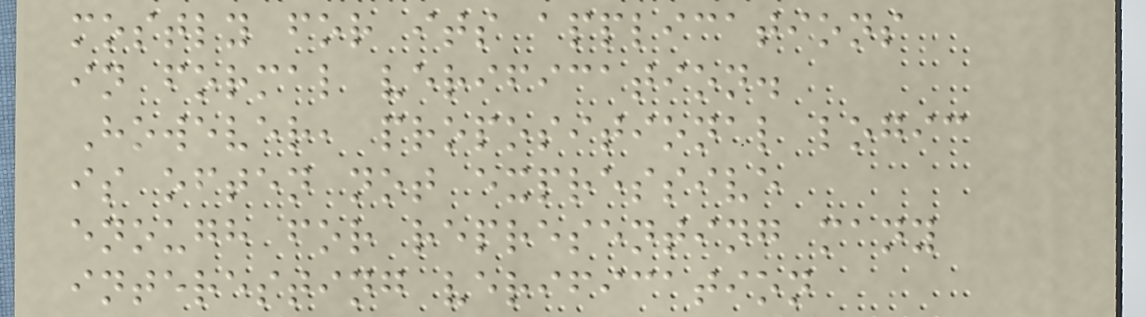mostly for its applications
in formal verification.
However, propositional logic
is often not expressive
enough for representing many
interesting verification
